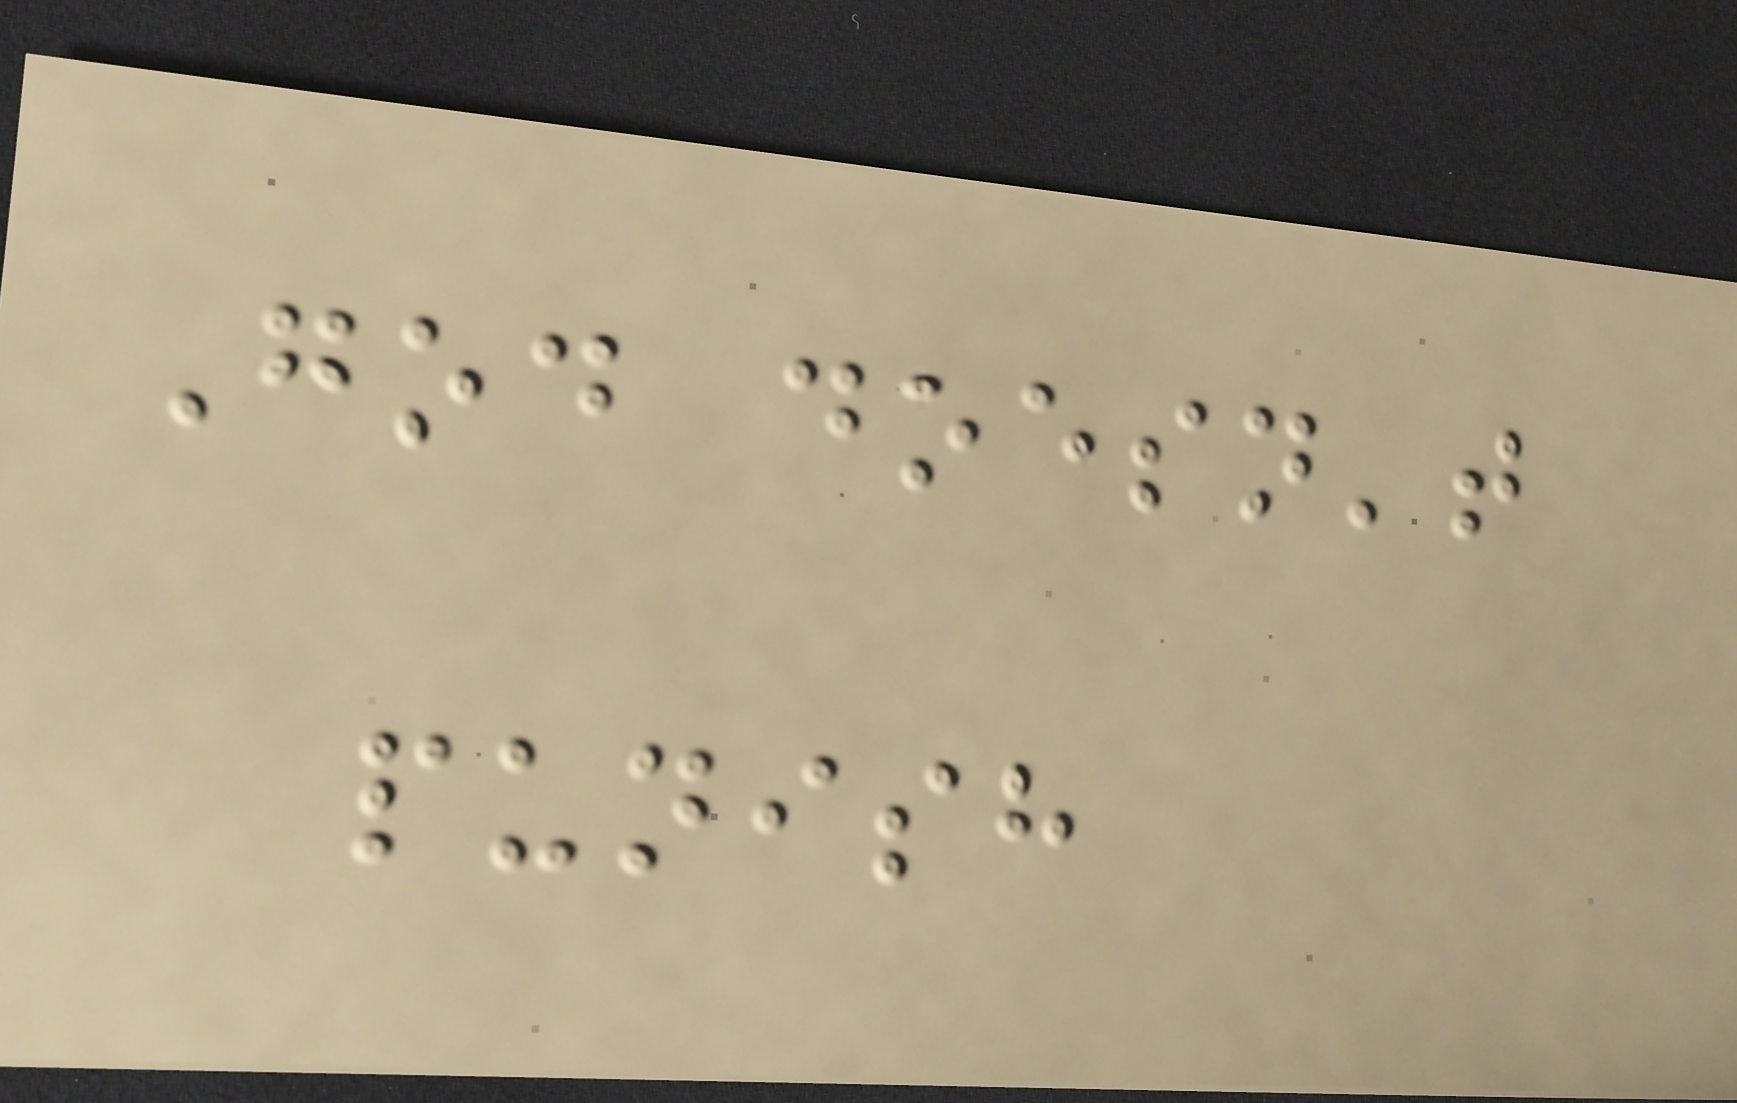God doesn't
punish
